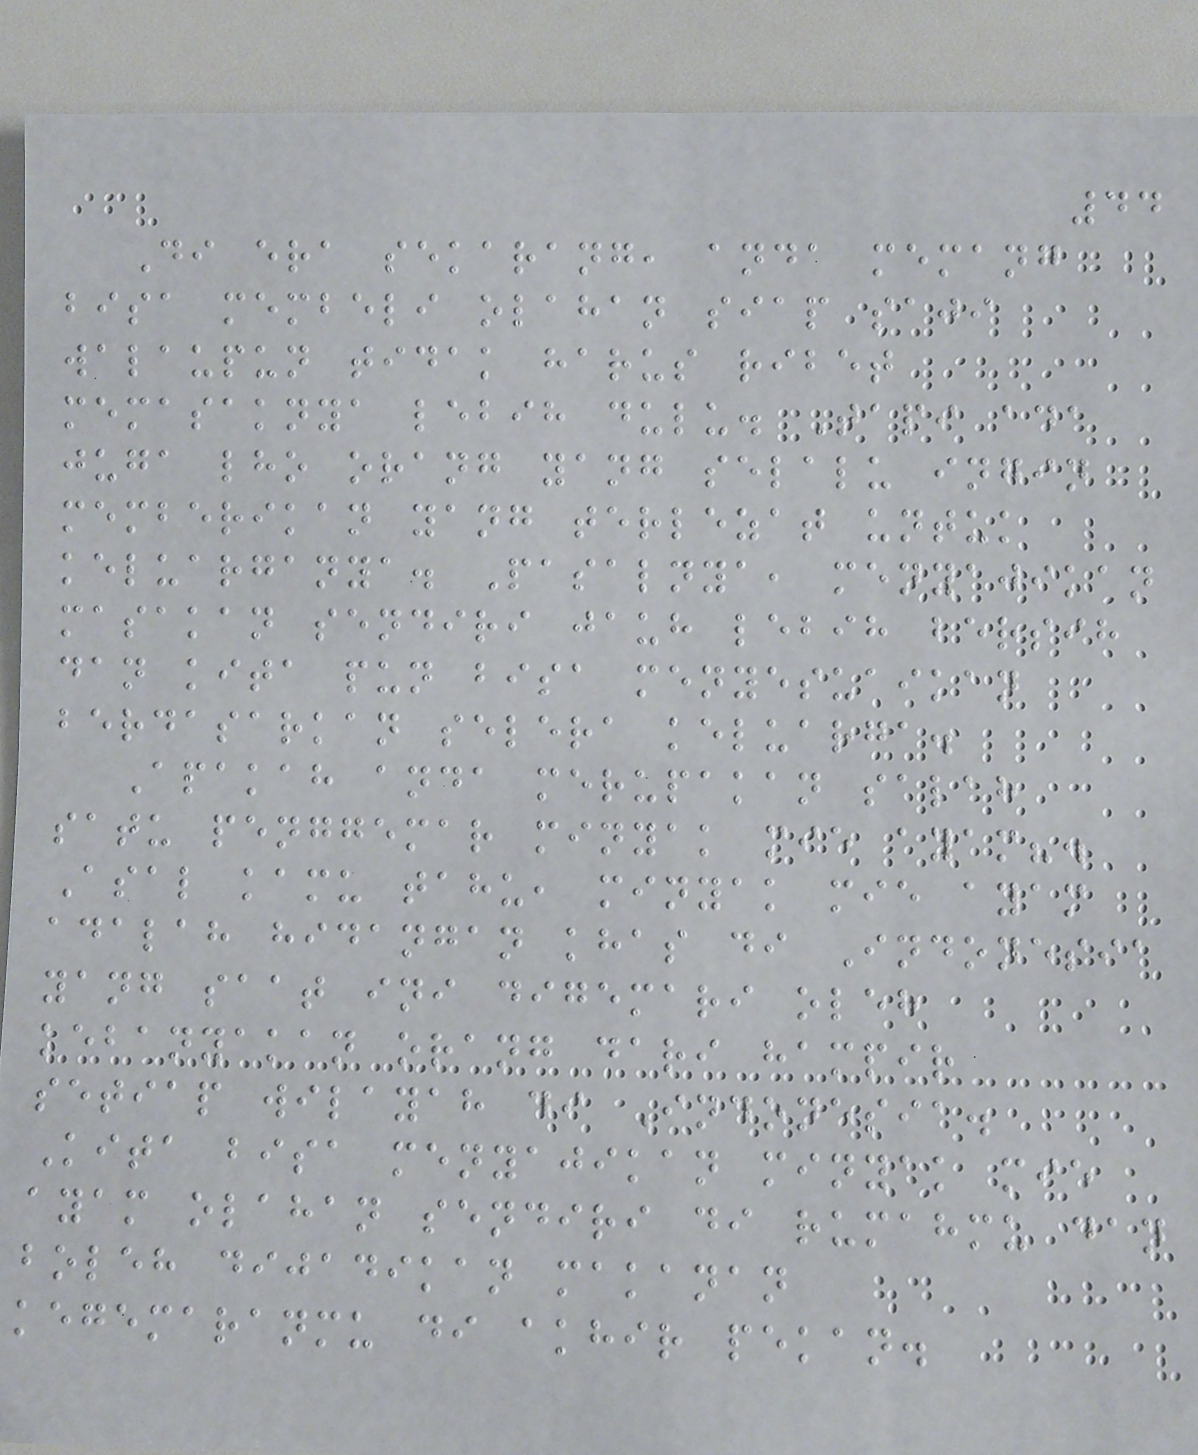44
Di era sekarang, anda memang
bisa membeli olahan siap saji
walaupun tidak harus ribet
memasaknya lebih dulu. Tapi ada
juga lho orang yang selalu ingin
memberikan yang terlezat untuk
keluarganya. Pasalnya, menyajikan
masakan sendiri jauh lebih bersih
dan kita pun bisa menyesuaikan
berdasarkan selera keluarga.
Apakah anda merupakan salah
satu penggemar minyak mie ayam?.
Asal kamu tahu, minyak mie ayam
adalah hidangan khas di Indonesia
yang saat ini digemari oleh
kebanyakan orang dari hampir
setiap wilayah di Indonesia.
Kita bisa menyajikan minyak mie
ayam olahan sendiri di rumahmu dan
boleh dijadikan makanan
kegemaranmu di akhir pekan.
